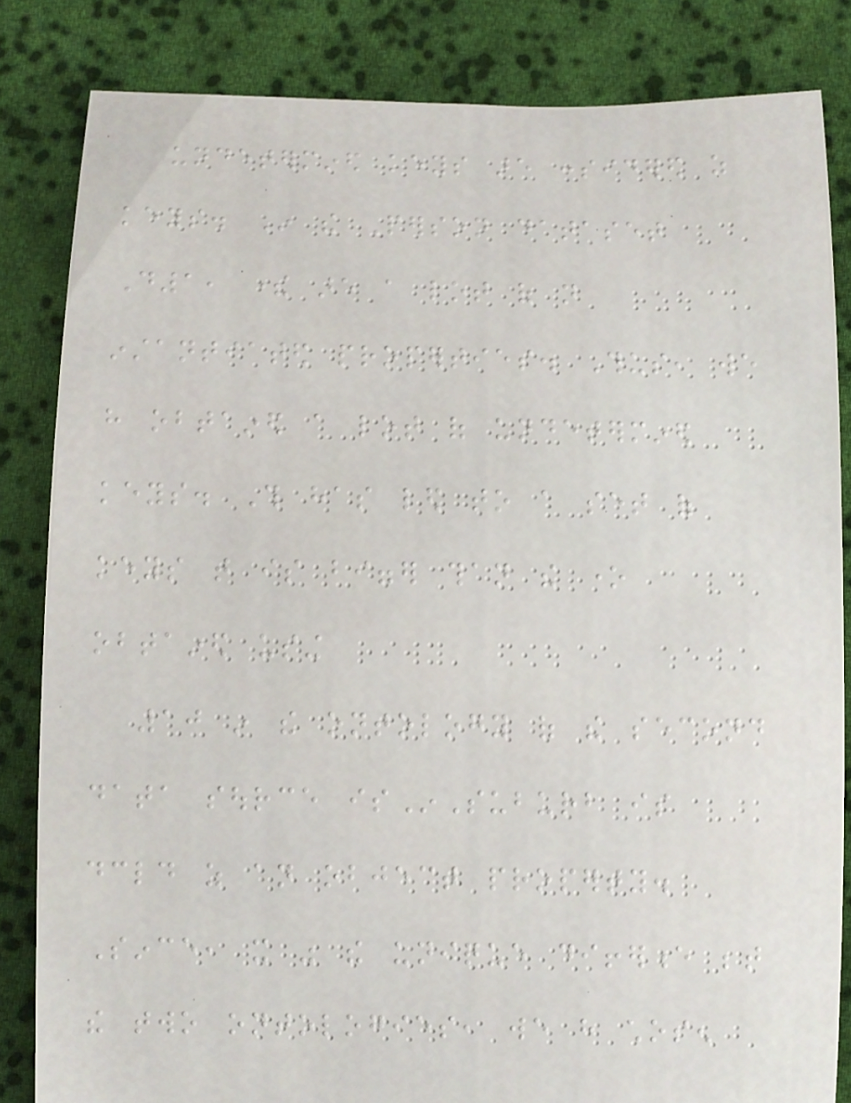undetermined keys are considered as
keys. In the Person dataset
D1, there are a lot of not
instantiated properties. Thus, we
have obtained a lot of undetermined
keys. This has led to a set of
keys that is bigger than the one
obtained using
10 in the ontology of the second
data source isInSuburb is
declared as an object property.
Since, it was the unique difference between
the two ontologies, we have chosen
